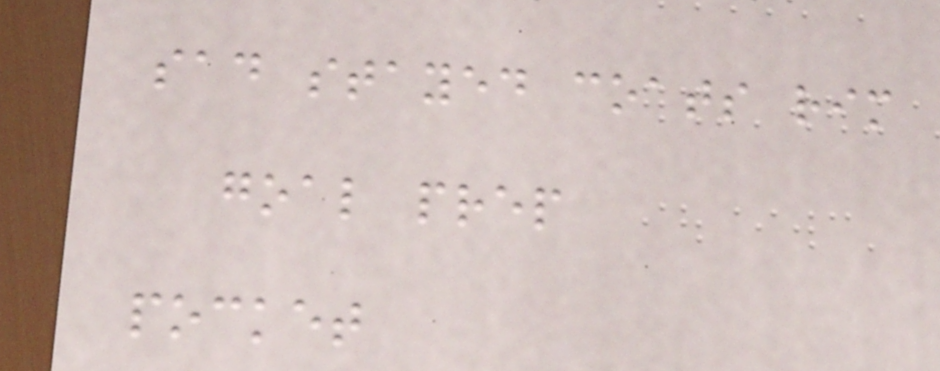sad stayed coats rim
goal prep
pocket
